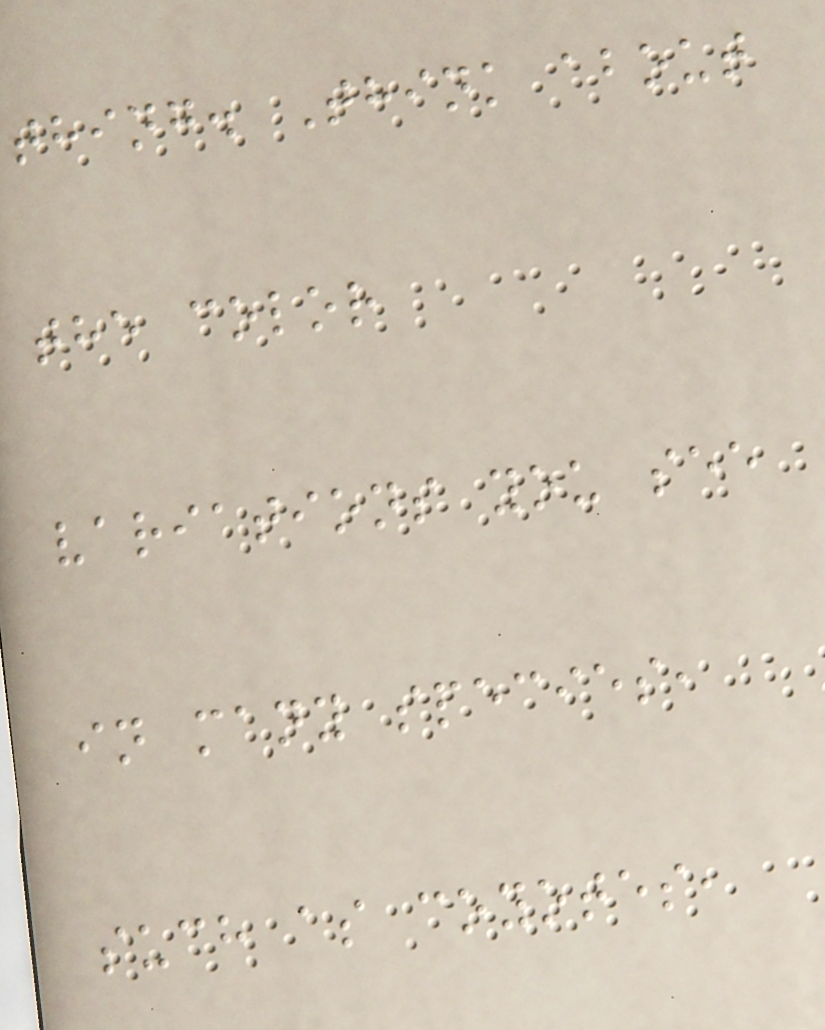thing. Think about
the color
variations you see
in many species,
such as coyotes,
